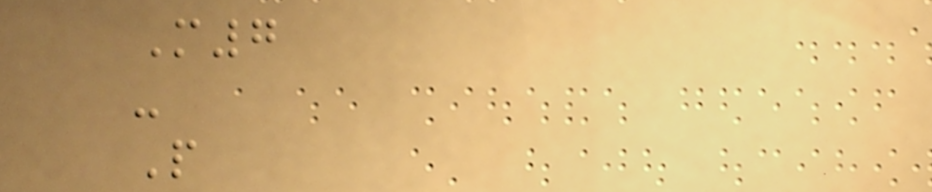M7
-
P
